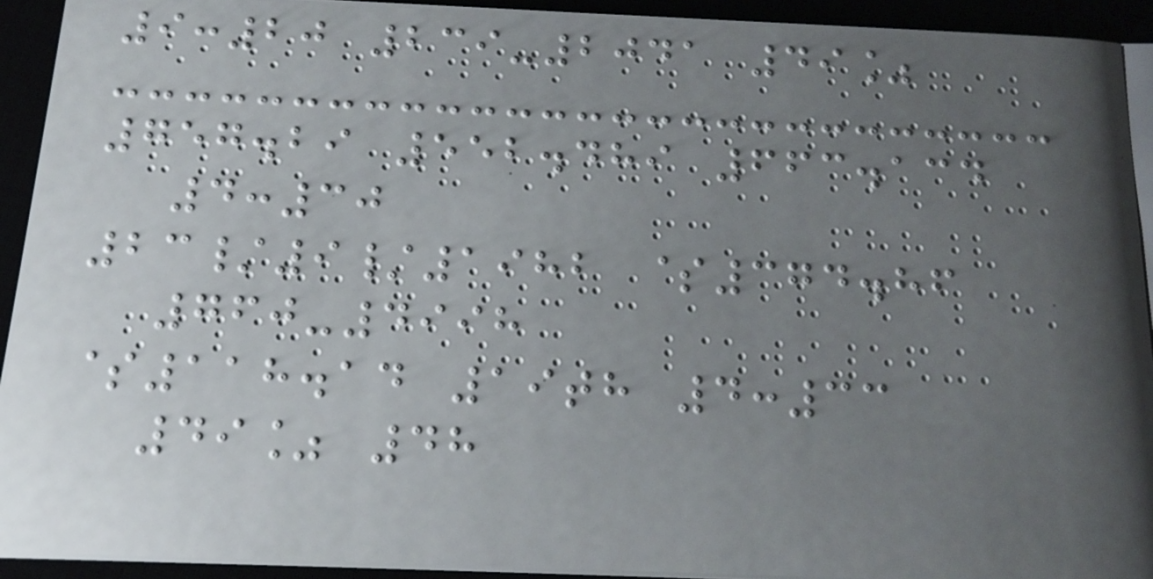9:20 239-2041 49%
757.29 552.489 663.134
4:30
23/9/1982 $374.86
760-4998
$118.14 19th 4:33
49% 48
